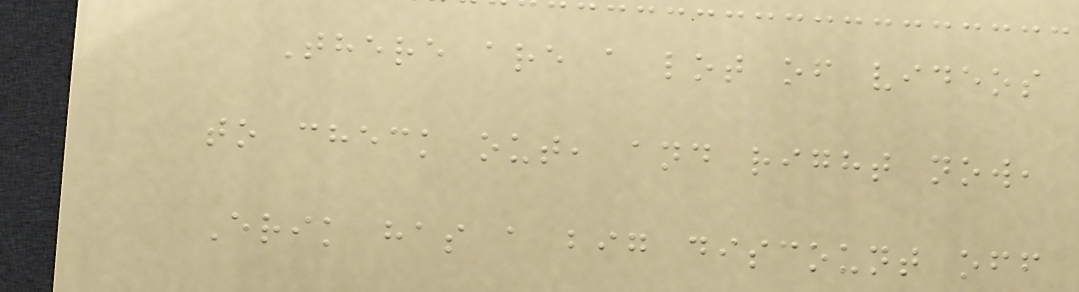There are a lot of videos
to check out, and right now,
Erik has a big discount off
